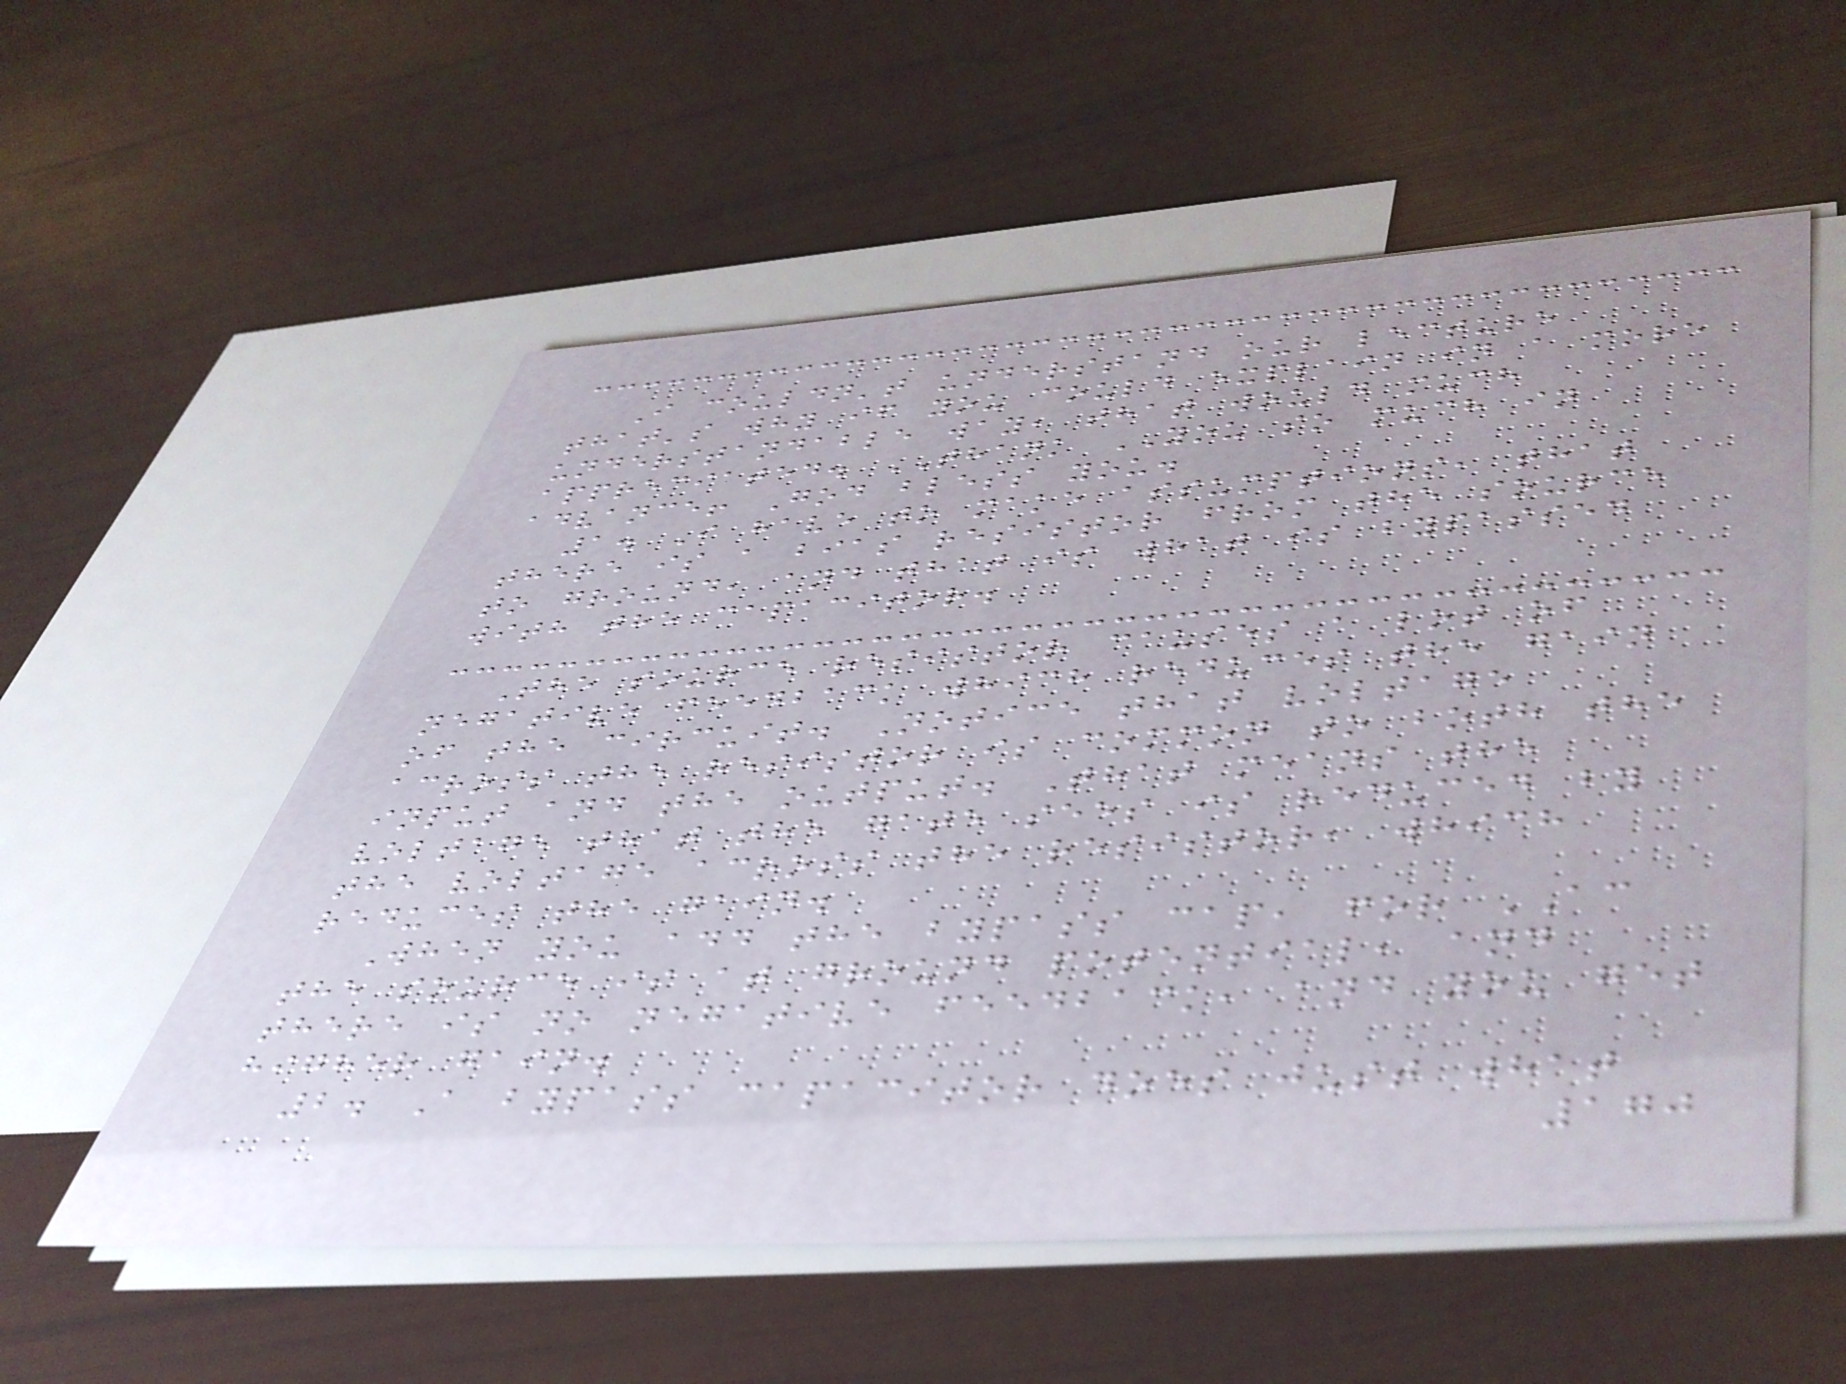I couldn't understand our lecture
that's why if you could explain in a more
understandable way, that would much
appreciated. THANK YOU so much in
advance! God bless you.
1. I have to make assumptions, that
there is a bias resistor from the source
to ground, and that is what is bypassed
with the capacitor.
The source resistor causes a lot of
negative feedback which reduces the gain
of the circuit. Notice that voltage
across the resistor is common to both the
input and the output. That means the
voltage that the gate sees is reduced by
the voltage across the resistor, which
reduces the gain.
When you add the bypass cap, for AC
the source is at ground potential, and
there is no negative feedback, and you get
higher gain.
2. A bypass capacitor does just what
170
